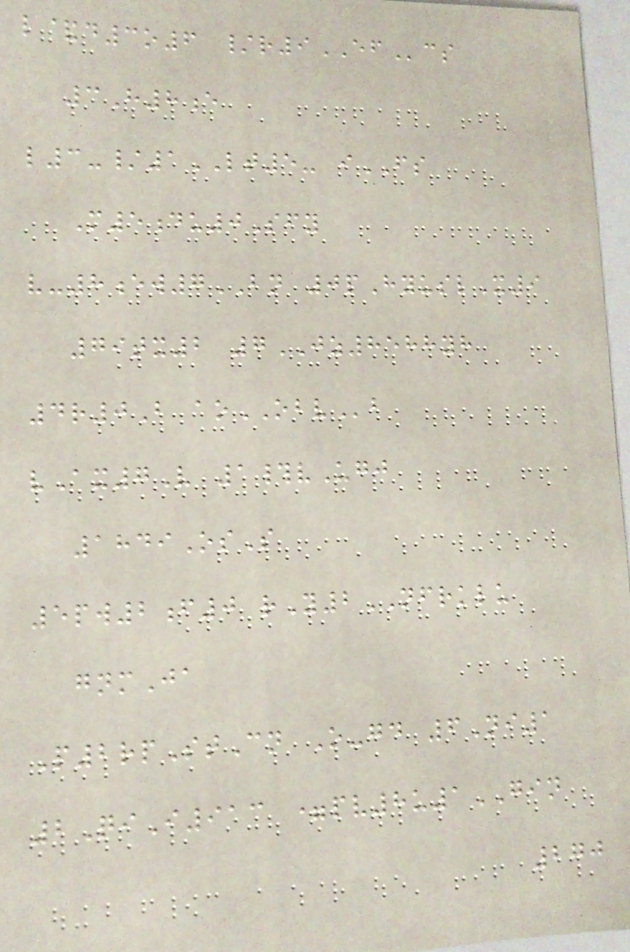l&d3o6 /r9EFcs
3H8e
l3-/1LT5- iFS
M5du0Sfy
v-8ew7BN 0pHyuslX9
79tx2 7JZ8588yh
4r0B aoOBVb
vAx7V 1#vUgj
1849OsS
5pw2f0 rY2NFRKLU
gnmJa
P2rpStCn O-gd 6Ni1
2QiI913 =pv8u1GIN
270
